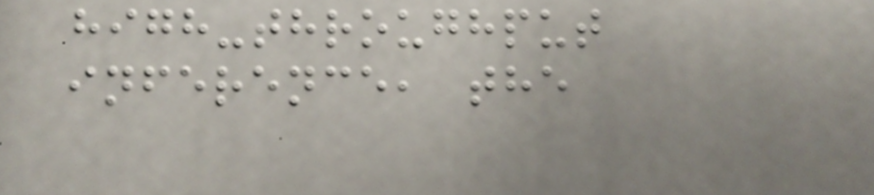high-throughput
inference, the
